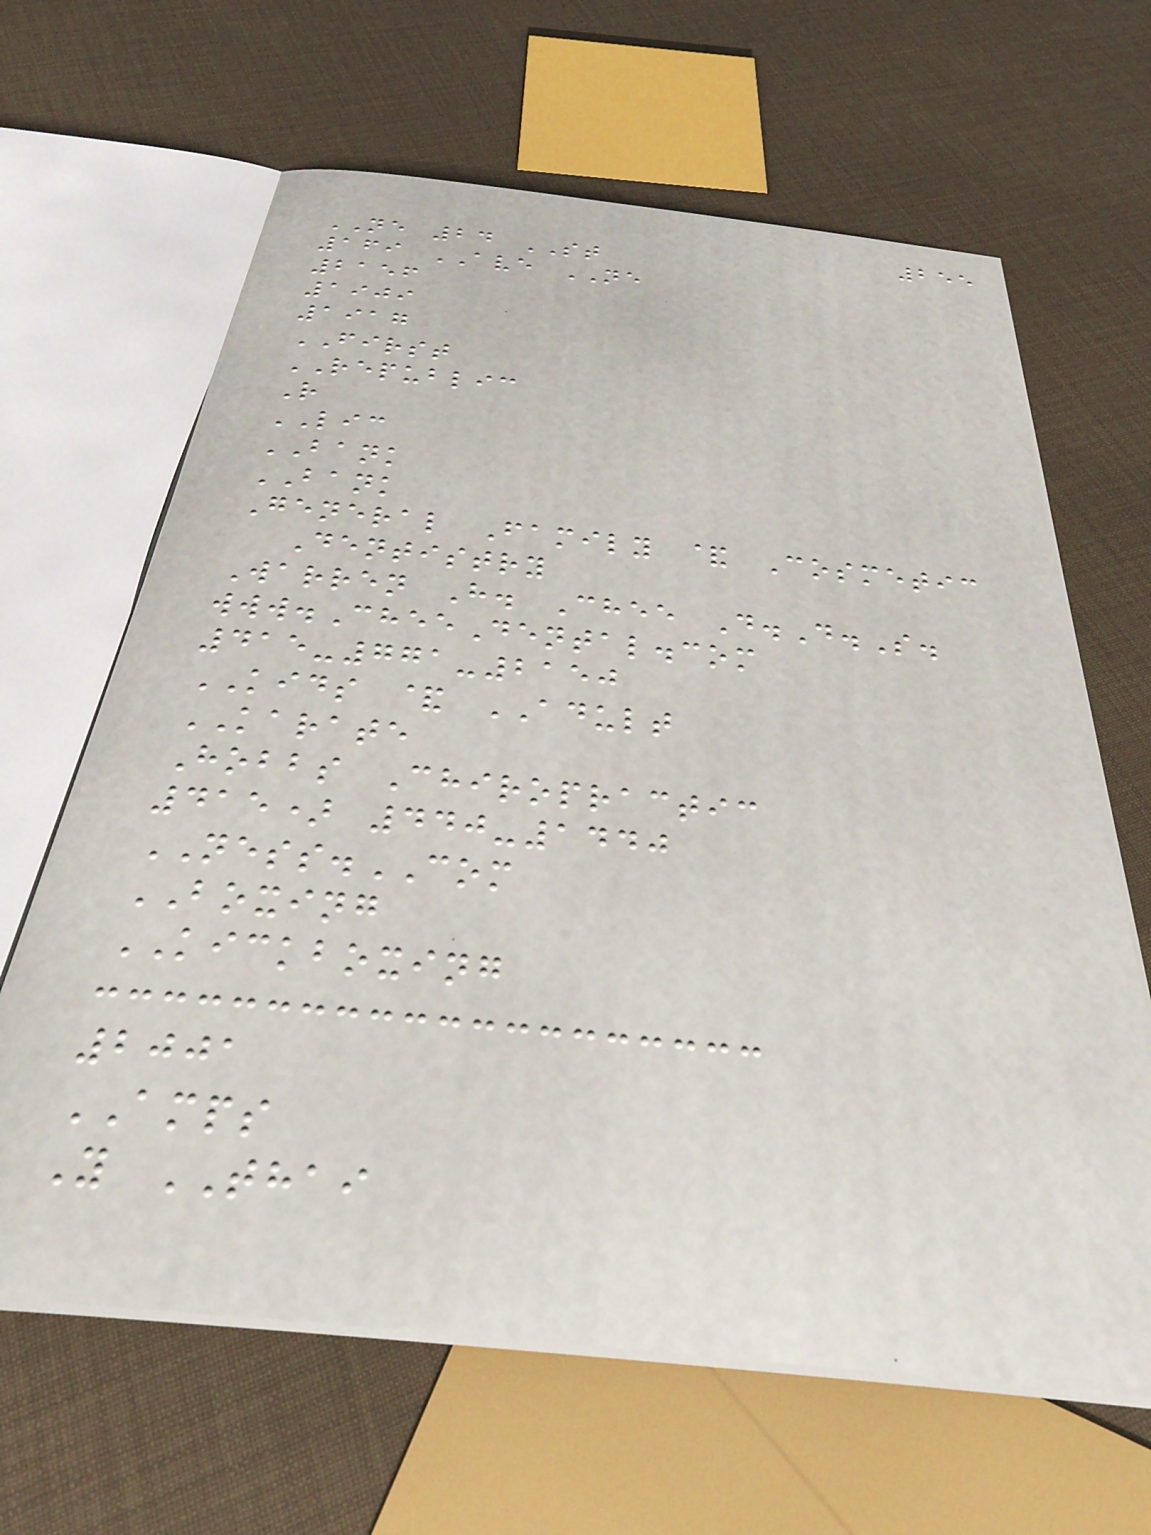255
NE 24 ST
169 AVE NE
2156
1909
1917
FIRST
REPUBLIC
R
LIC
BANK
BANK
General Family & Cosmetic
Dentistry
Warren H. Chee D.D.S.
www.CheeDental.com
415-771-2150
KIDS & ADULT
KARATE
Hobbs Chiropractic
415) 440-1440
NESS.COM
BOXING
KICKBOXING
2001
AMPS
Y THAI
